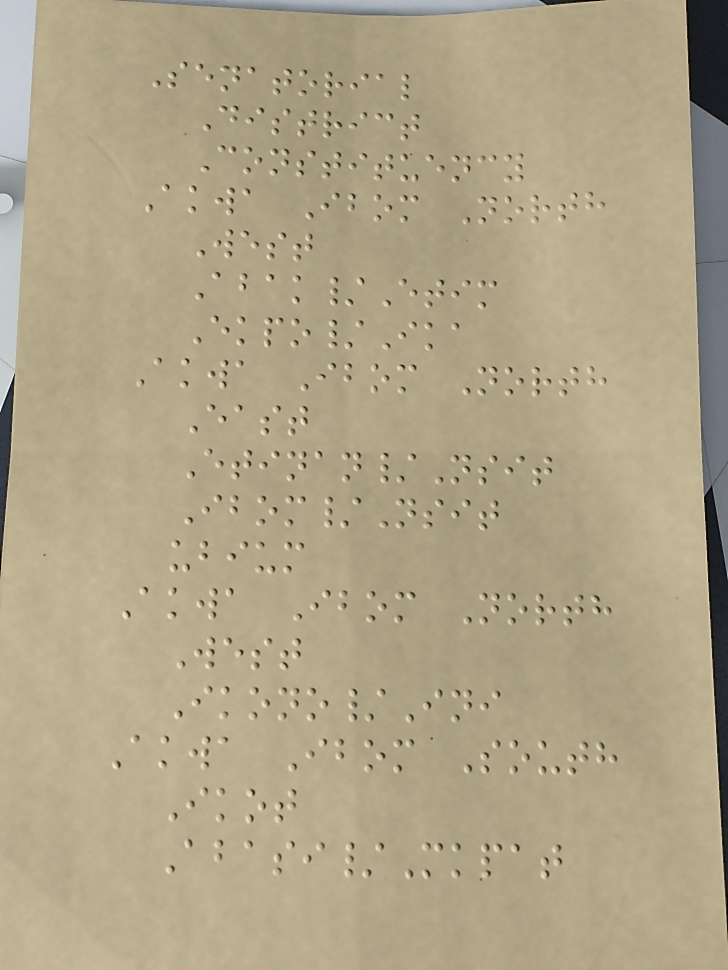Senatorial
District
Constituency
Akwa Ibom North
West
Abak/Etim
Ekpo/Ika
Akwa Ibom North
East
Etinan/Nsit
Ibom/Nsit
ubium
Akwa Ibom North
West
Ikono/Ini
Akwa Ibom South
Ikot
Abasi/Mkpat
